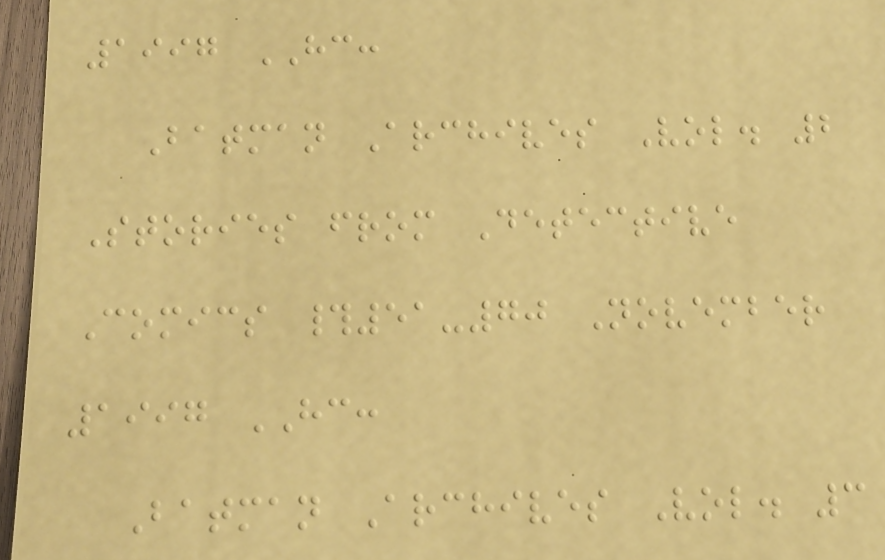1997 HC:
Batman Archives Vol. 2
Stories from Detective
Comics #51-70 November
1997 HC:
Batman Archives Vol. 3
